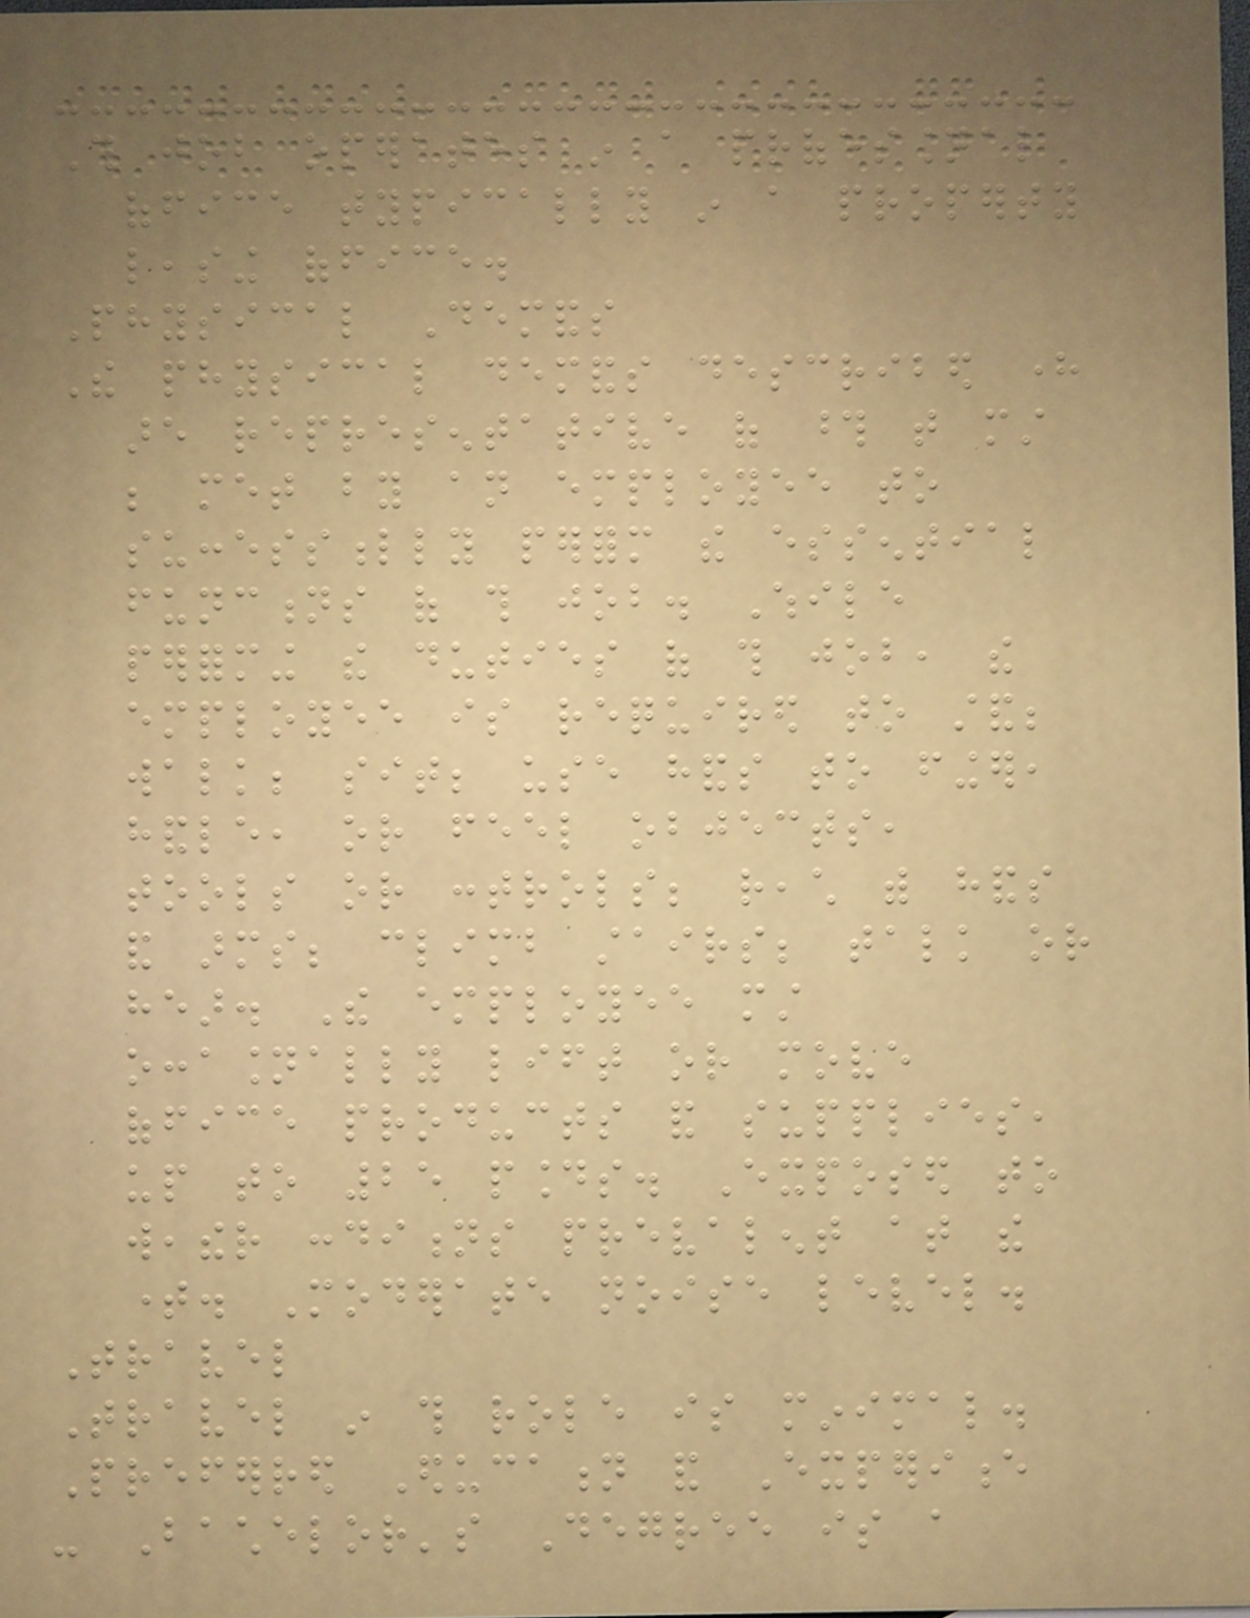This job operates in a professional
office typically in a property
leasing office.
Physical Demands
The physical demands described here
are representative of those that must
be met by an employee to
successfully perform the essential
functions of this job. While
performing the duties of this job, the
employee is required to stand;
walk; sit; use hands to finger,
handle, or feel objects,
tools or controls; reach with hands
and arms; climb stairs; talk or
hear. The employee must
occasionally lift or move
office products and supplies,
up to 25 pounds. Exposed to
weather conditions prevalent at the
time. Moderate noise level.
Travel
Travel in this role is minimal.
Preferred Education and Experience
- Bachelor's Degree is a
